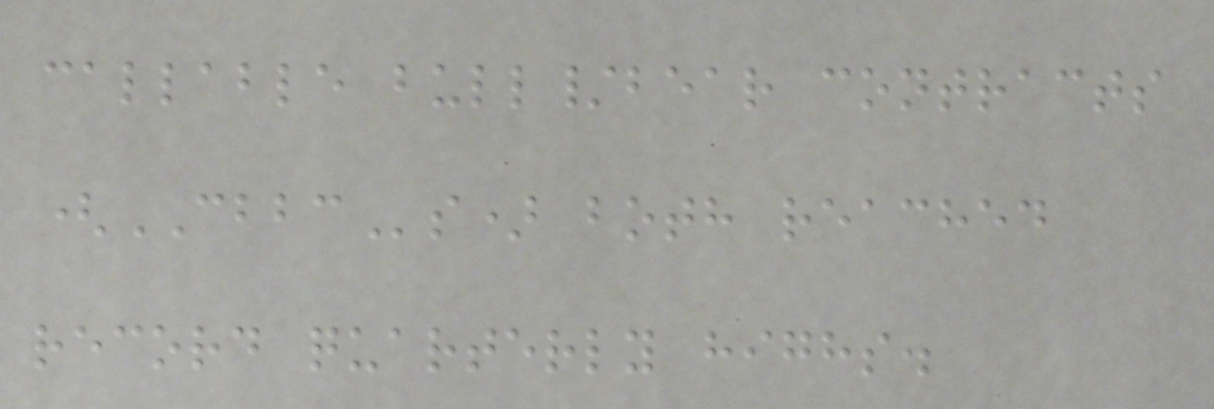callable bull/bear contracts
(CBBCs) both reached
record quarterly highs.
